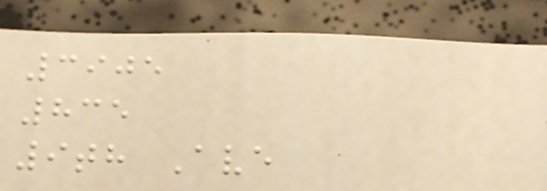3905
835
9th Ave
